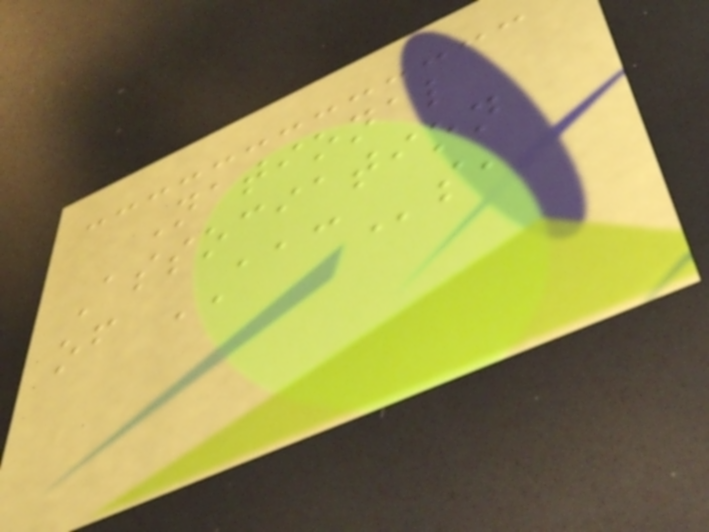National
Association
of AACs,
